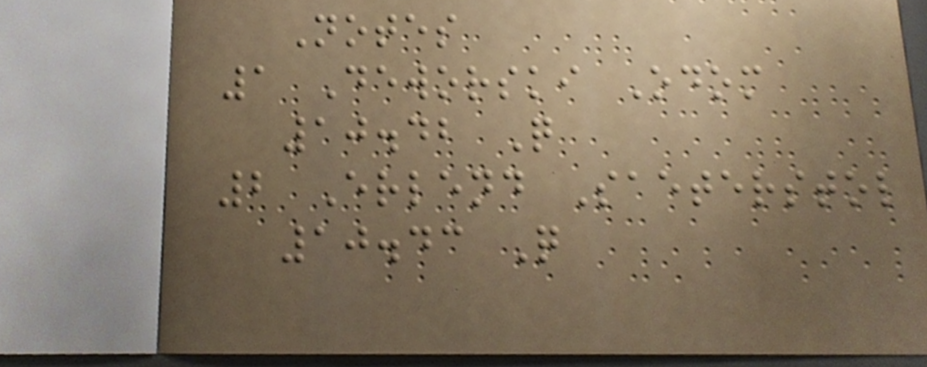Notes
1 Deworski Odom
10.42 Q
2 Erlend Saeterstol
10.43 Q
